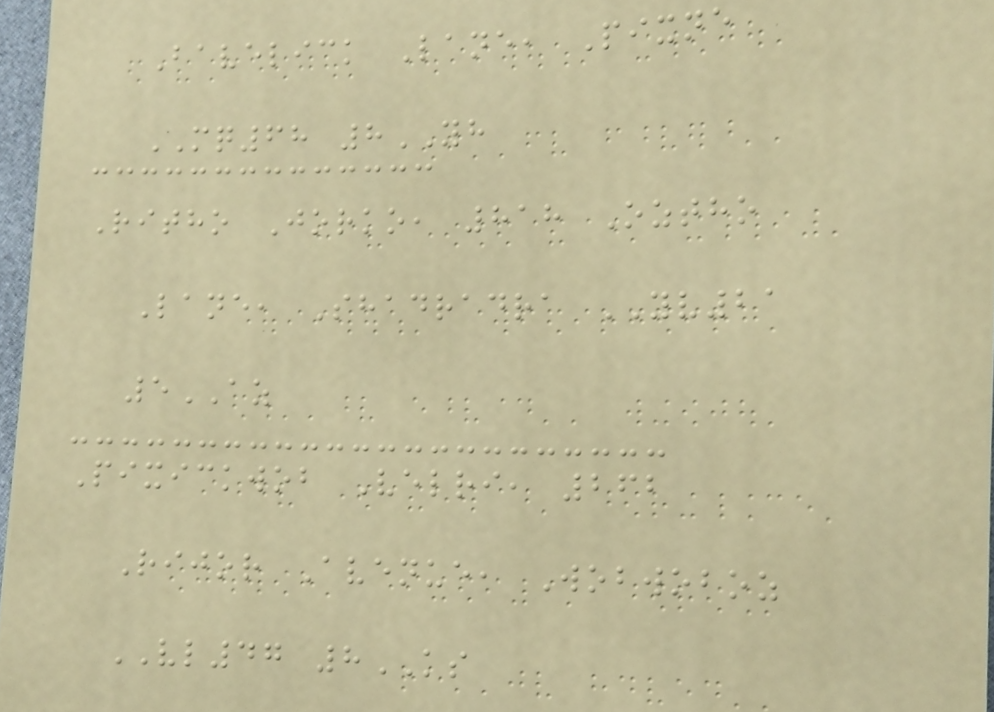Bavelick Lane, Pixne
MQ68 8YH
Ritho Jorko, 818 Oztho
Lane, Shadradra YV21
5AZ
Pixickwob Velri, 262
Rijor Avenue, Wobwoboz
VL47 8KS
